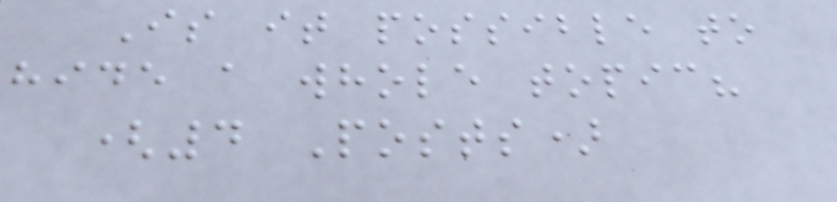Is it possible to
hide a whole topic?
(4 Posts)
